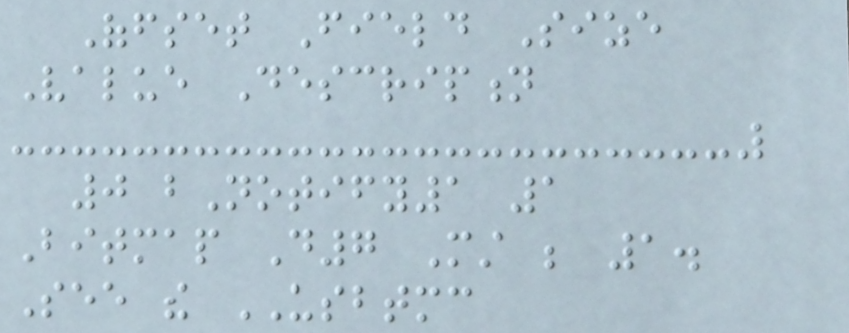Offset Field Size
Value Description
0 bNotify1 1
Bitmap D7 Must be 1.
See the USBTMC
